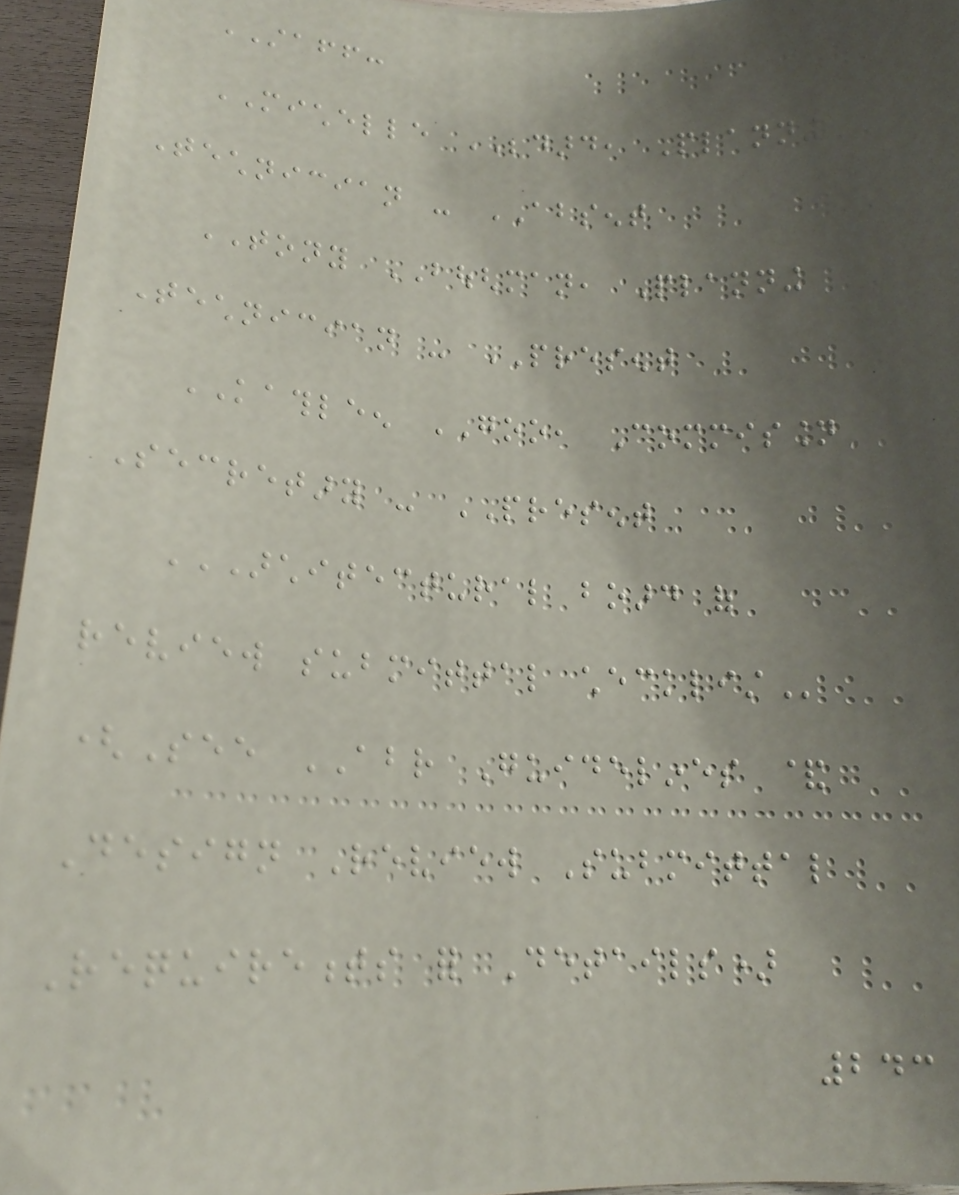STAFF:
MICHELLE BEDARD, Planning
Technician - ABSENT
TONY BOUGHMAN, Planning
Technician - PRESENT
KATHLEEN GOO, Commission
Secretary - PRESENT
ARCHITECTURAL BOARD OF
REVIEW SUBMITTAL CHECKLIST
(See ABR Guidelines &
Design Review Submittal
Requirements for Details)
243
